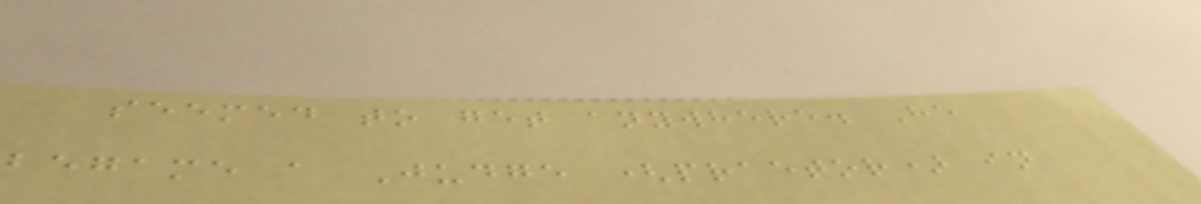seemed to get anywhere. He
begame a Judge (praetor) in
